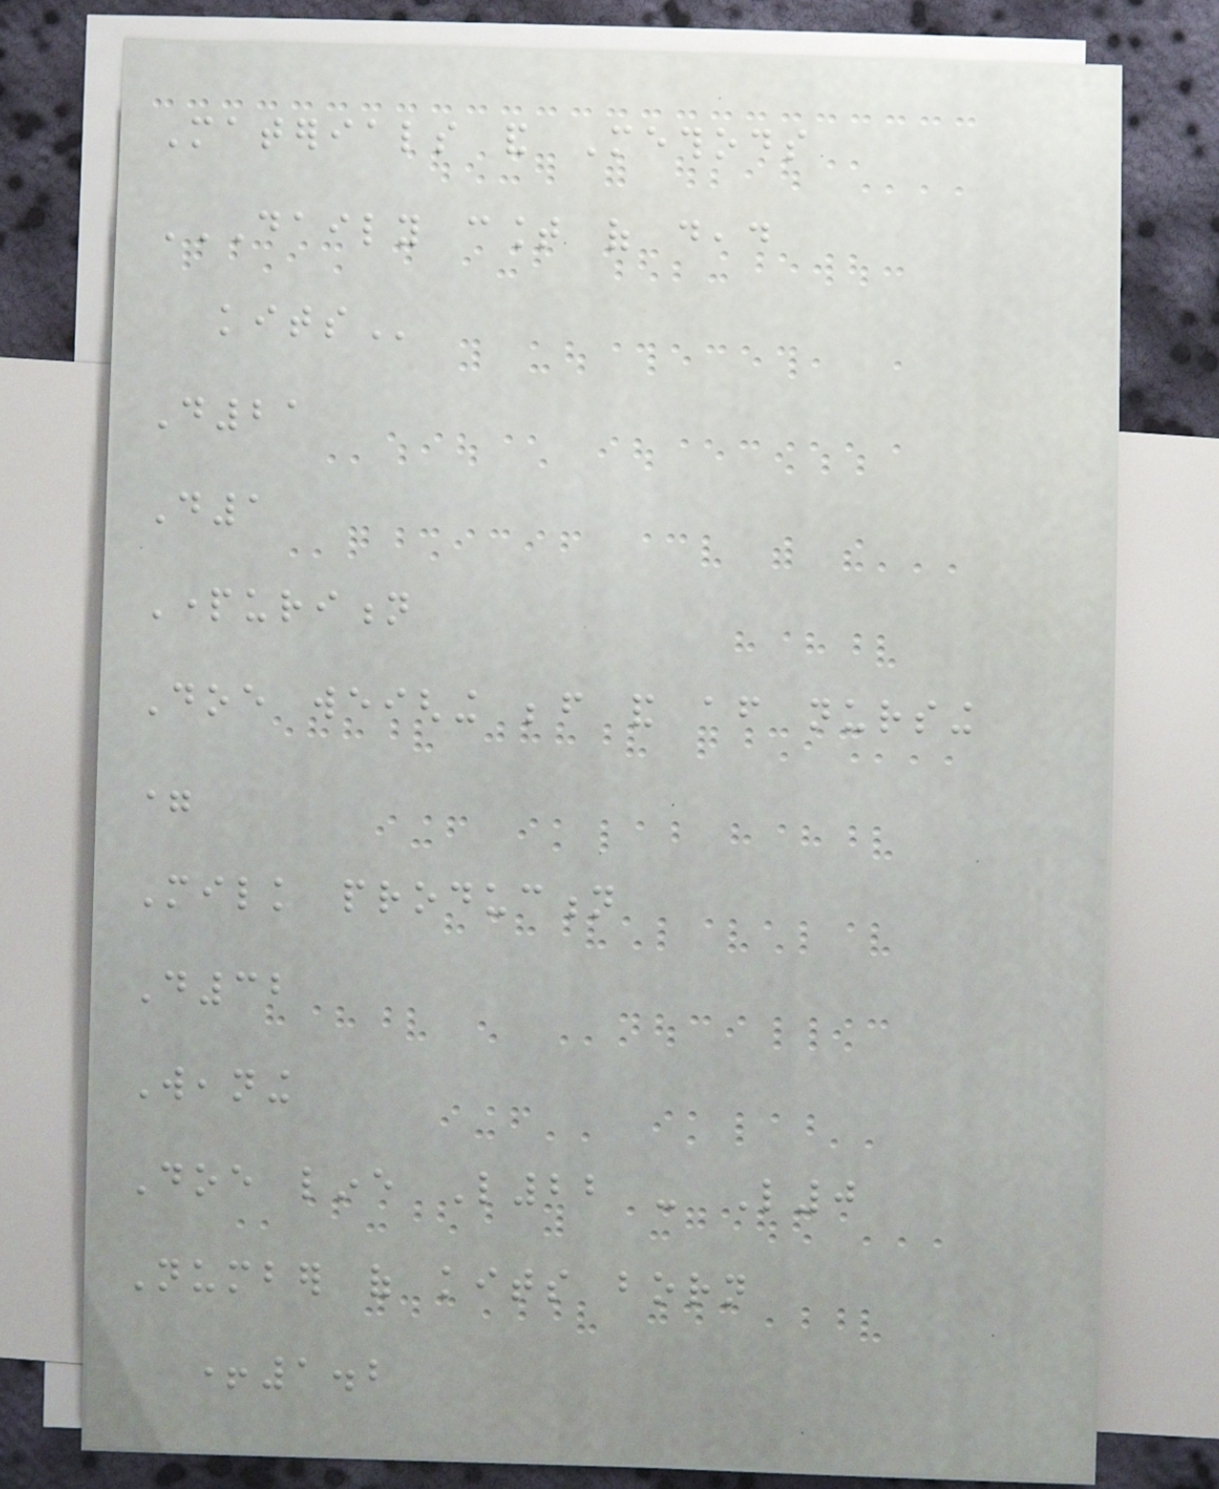Materials and Methods
DAILY COUNT OF DEAD
KITS
D21
D1
Parturition
Doe weighing before and after nursing
=
Milk production
D32
Weaning
Doe line L22 - L0
Number of kits born
+1.2
